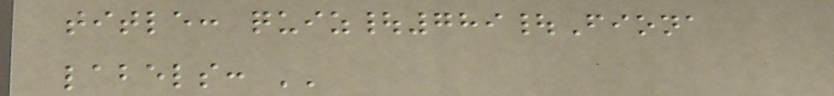title: quiz|789|Fiona
labels: ''
